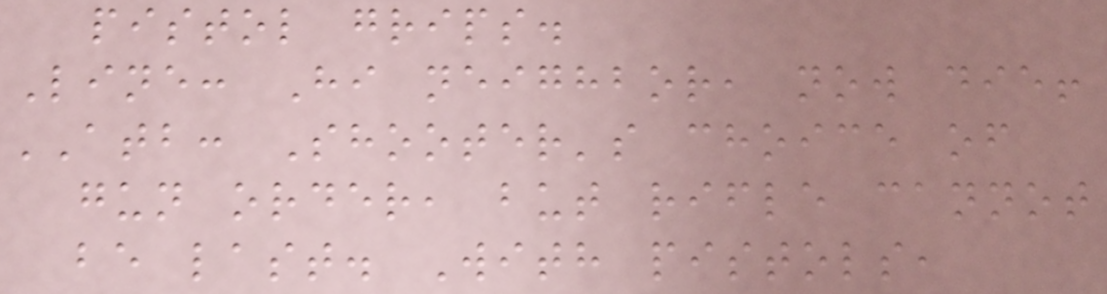pistol grips.
Line: Hi neighbor, now die!
ATB: Shooter's choice of
gun order, but rifle cannot
be last. With pistols,
